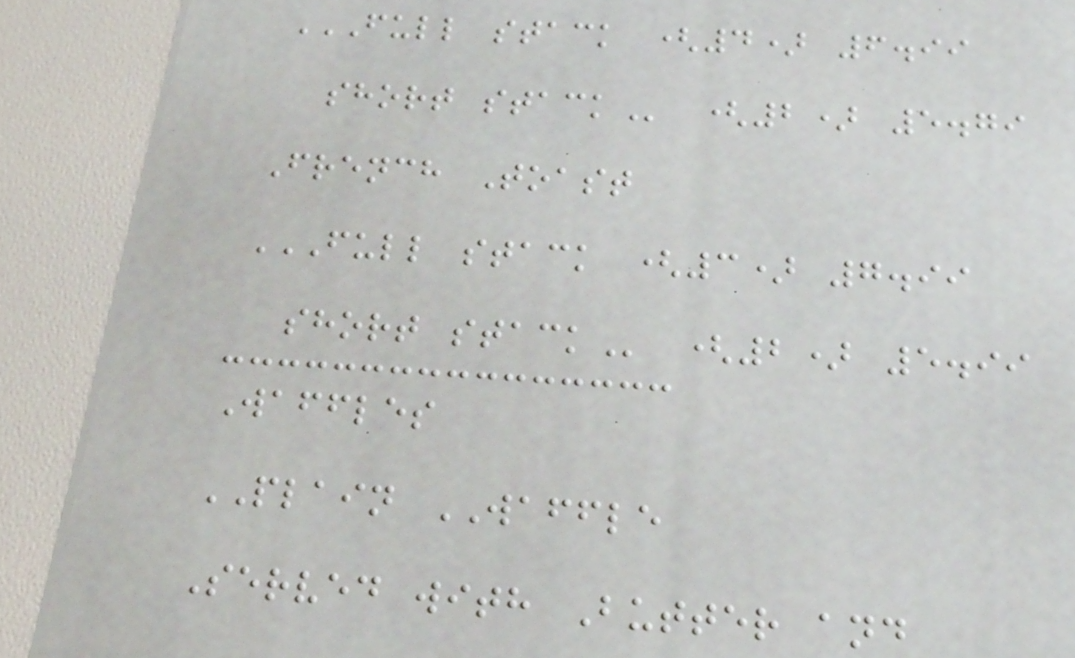FULL STACK (4) 6.99
SHORT STACK (2) 5.79
French Toast
FULL STACK (3) 7.99
SHORT STACK (2) 5.99
Waffles
PLAIN WAFFLE
Served with Butter and
